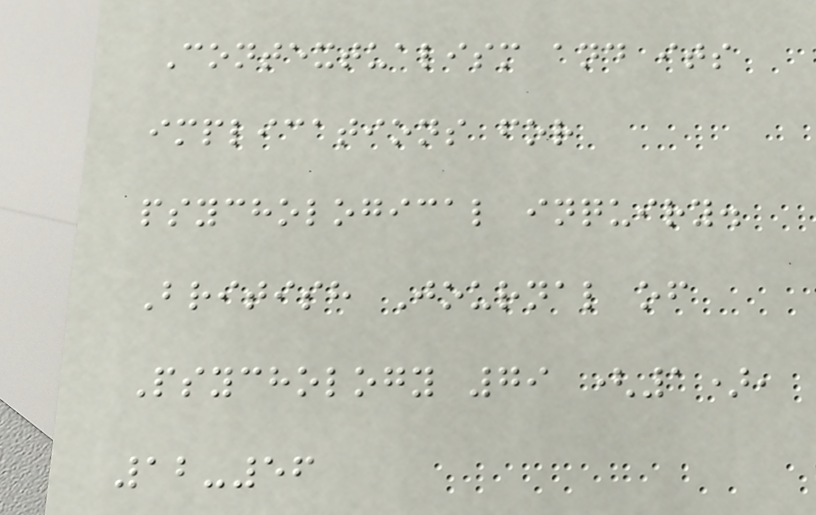Contextualism and its
implications for
psychological inquiry.
British Journal of
Psychology 79 (1),
12-56
